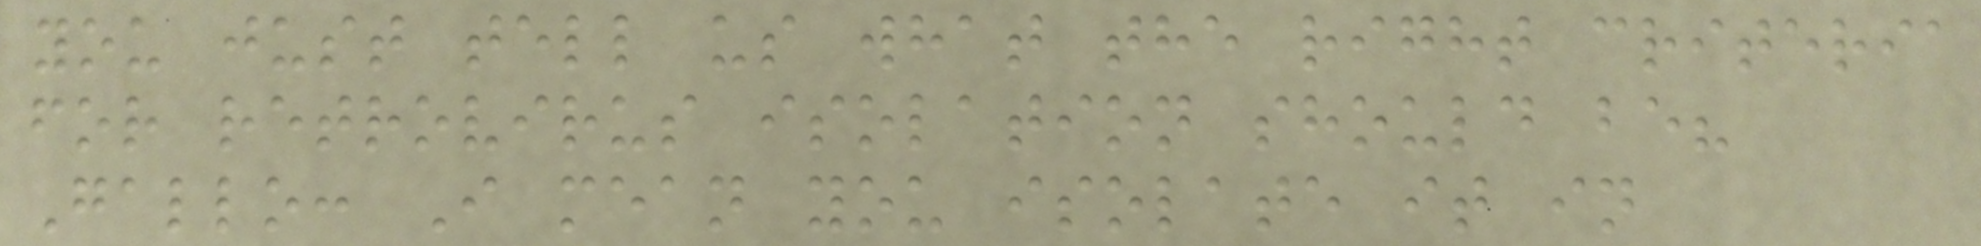you just tell us what the right criteria
for retrovirus isolation should be?
Gallo: I mean you isolate it in
